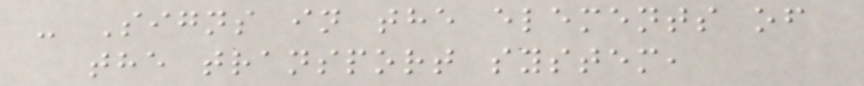- Signs in the elements of
the transport system,
